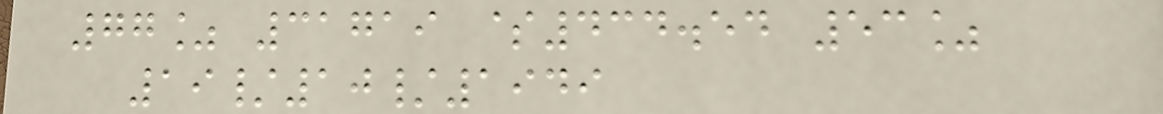77% 31719 $434.54 53%
19/10/1949
